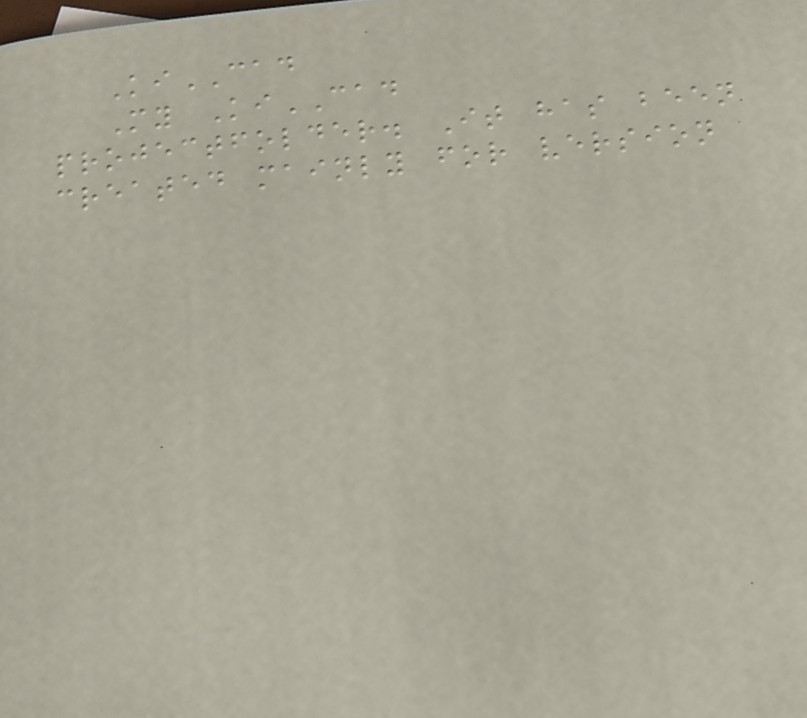KiCAD
My KiCAD
projectfolder. It has been
created mainly for version
